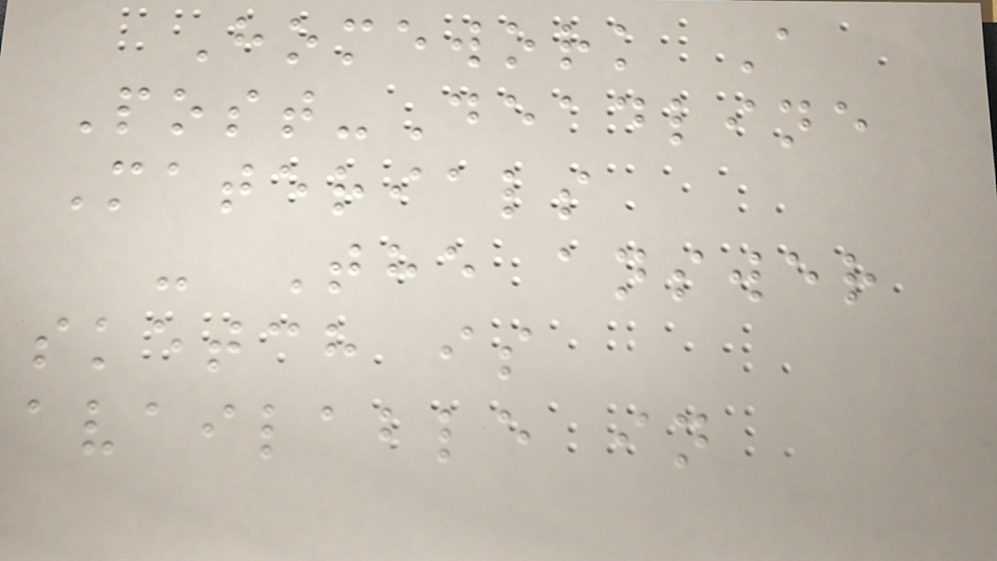Homework A
Post-Deadline
Materials
- The answer
sketch is
available in
